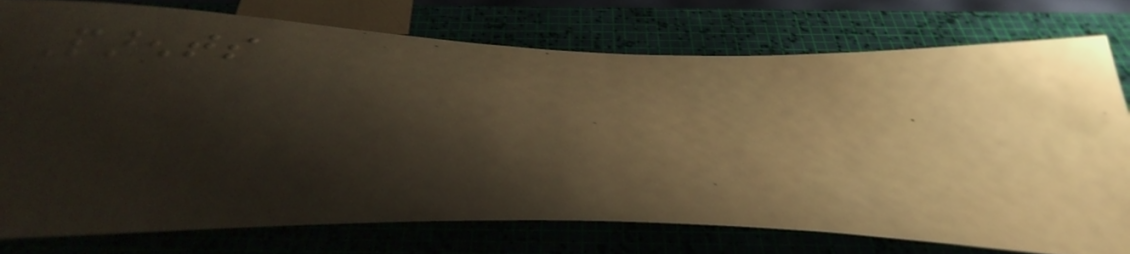Parents
